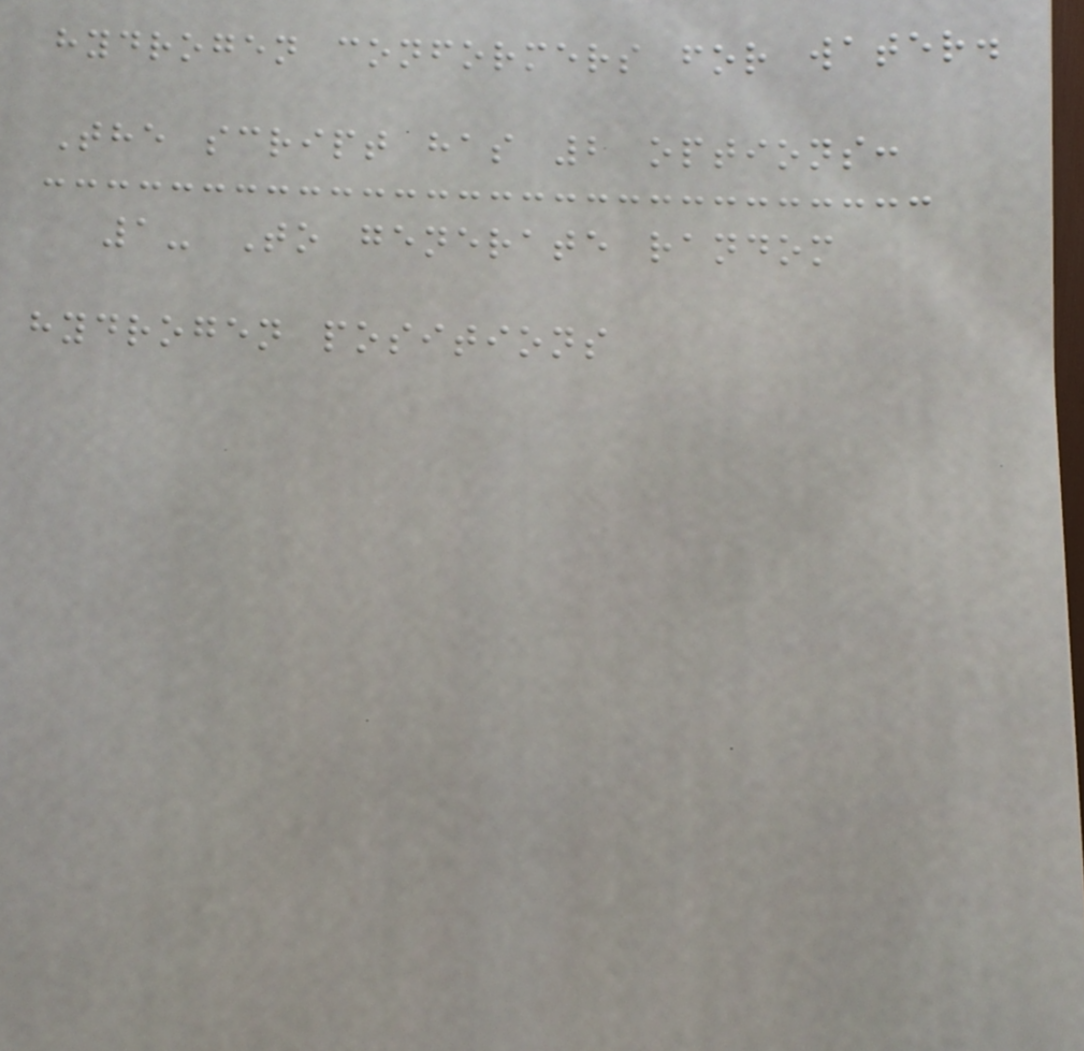hydrogen conformers for water.
The script has 2 options:
1- To generate random
hydrogen positions
